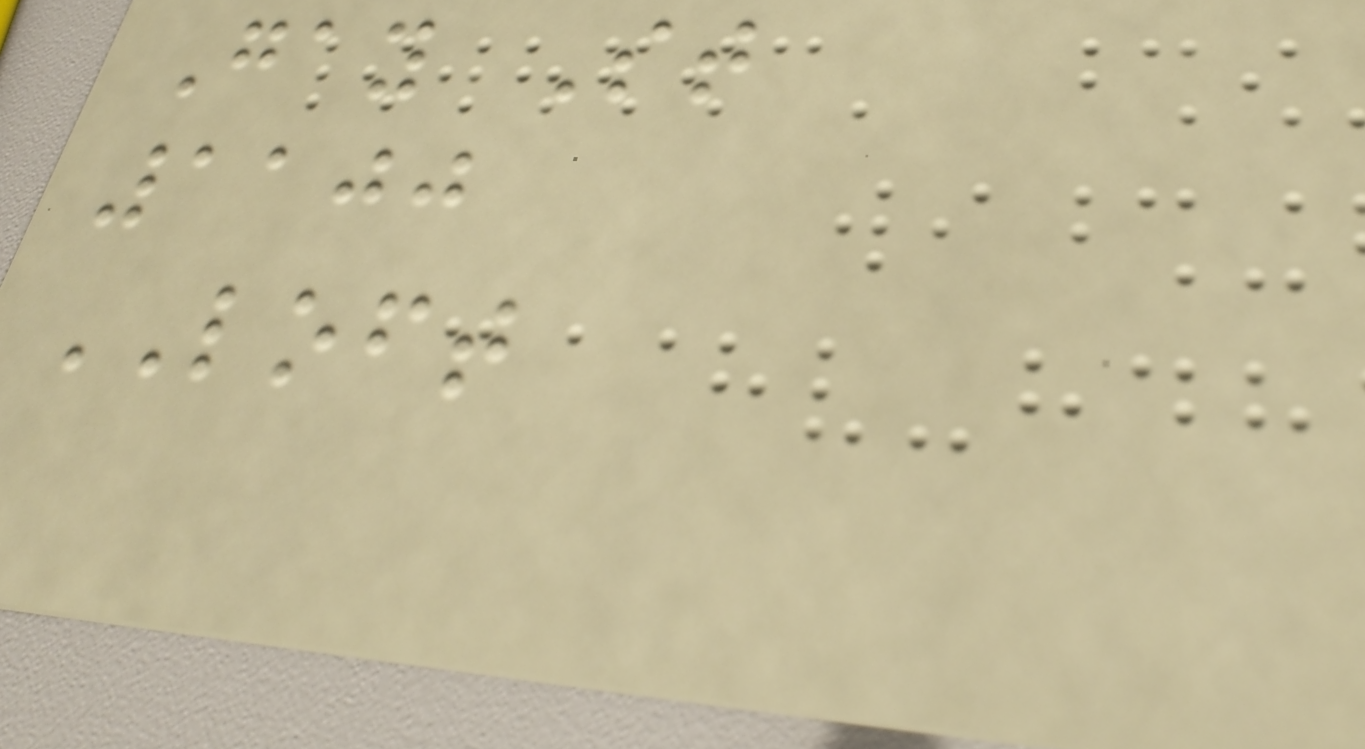Gay St
1100
LOFT
